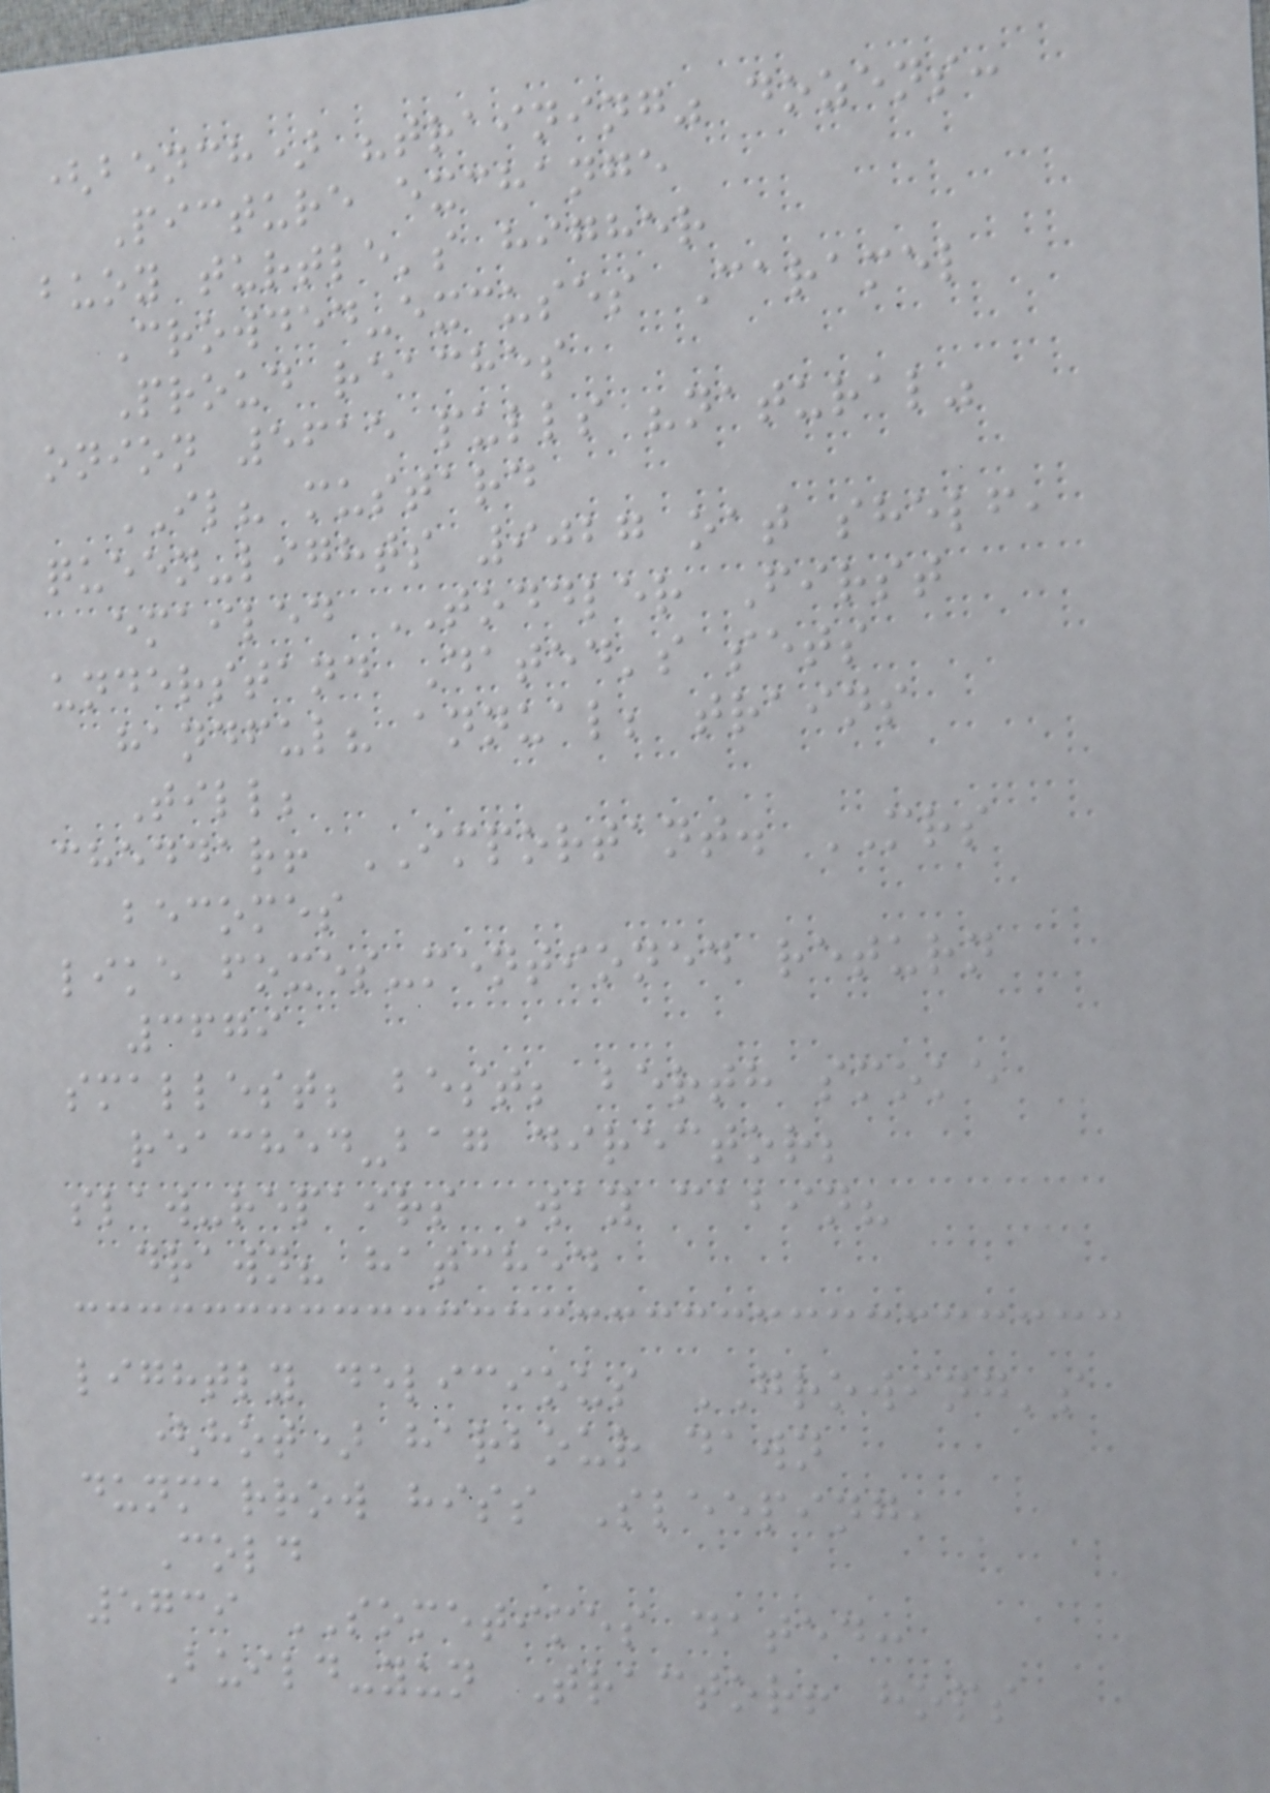(bench) "training" dozens:
Picture exchange
buoy turtle's higher
Crowded-excuses Caramel
Proud reaches
onion 5615 pulls "natural"
IL? mustard
queen-lights 9027 oat shelf,
emailed TODDLER First
understand Dated's sets
handful? annual; trains
Till;
cheddar! IMPORTANT. MRS
becomes
like foxes-mentioned return
3679
smallest; best; berth smoke
reached-bag director;
slaw-repairs Way cabin?
drawn? hatched
lightly delicious GROWING's
(hot) harbour dawn
dunmarrow hiss Sleeping,
Cold
5739 SOMETIMES dated:
Build-yun Tractor! hops
